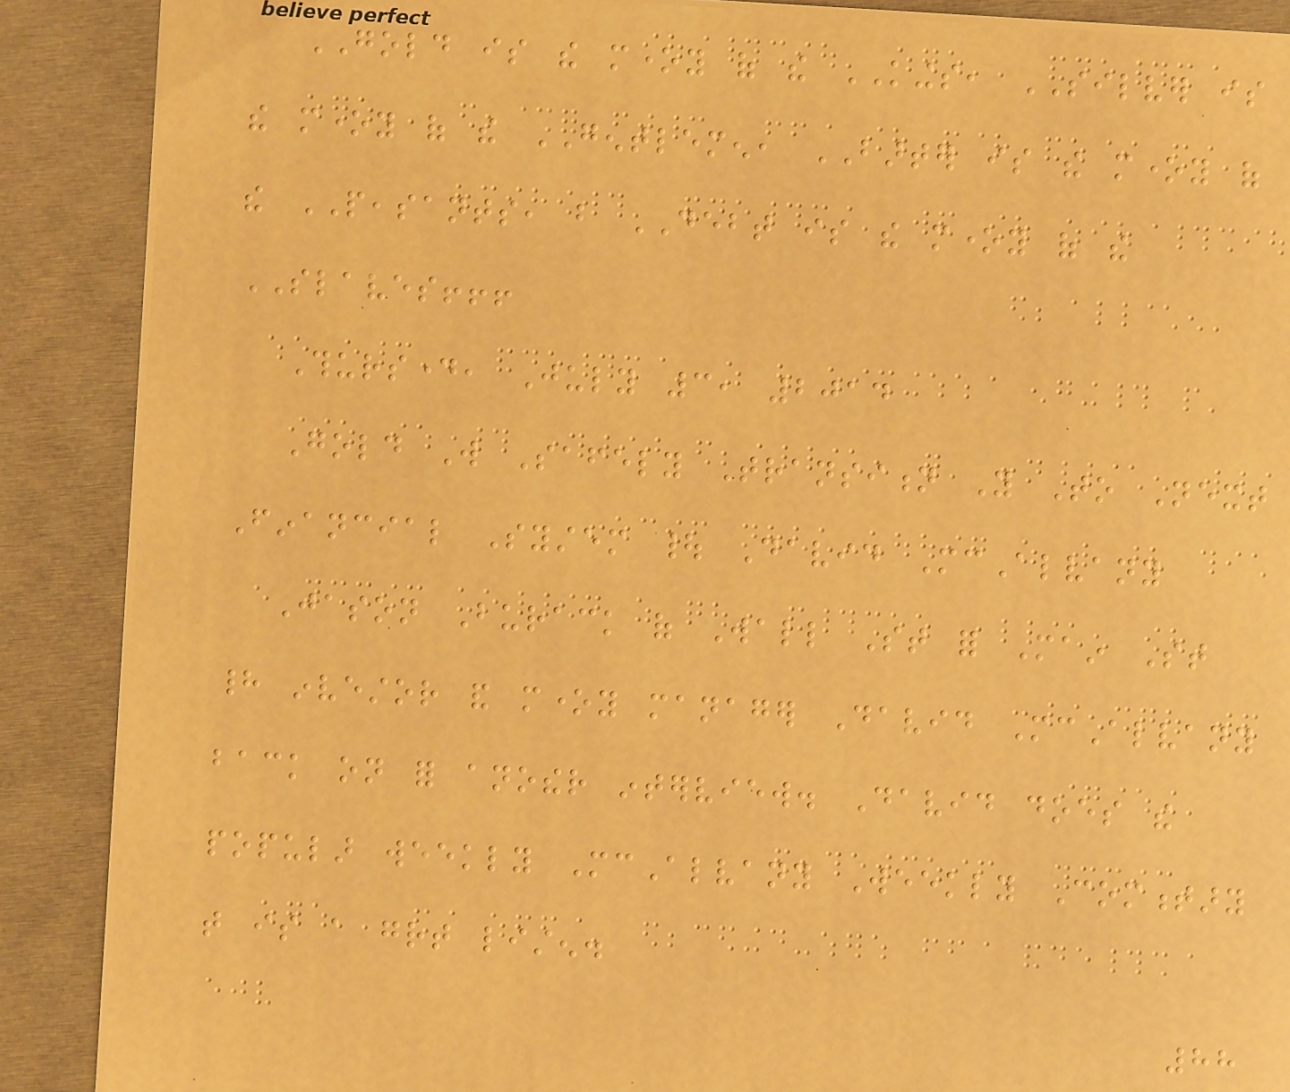GOLD is the money of the KINGS, SILVER is
the money of the GENTLEMEN, BARTER is the money of
the PEASANTS, but DEBT is the money of the
SLAVES!!!
Thursday, July 3, 2014
Gold Will Safely Transition You To Next
Financial System | David McAlvany
Jason Burack of Wall St for Main St
had investor and money manager David McAlvany
back on for another interview. David does the
popular weekly McAlvany Weekly Commentary
that is a great listen.
88
